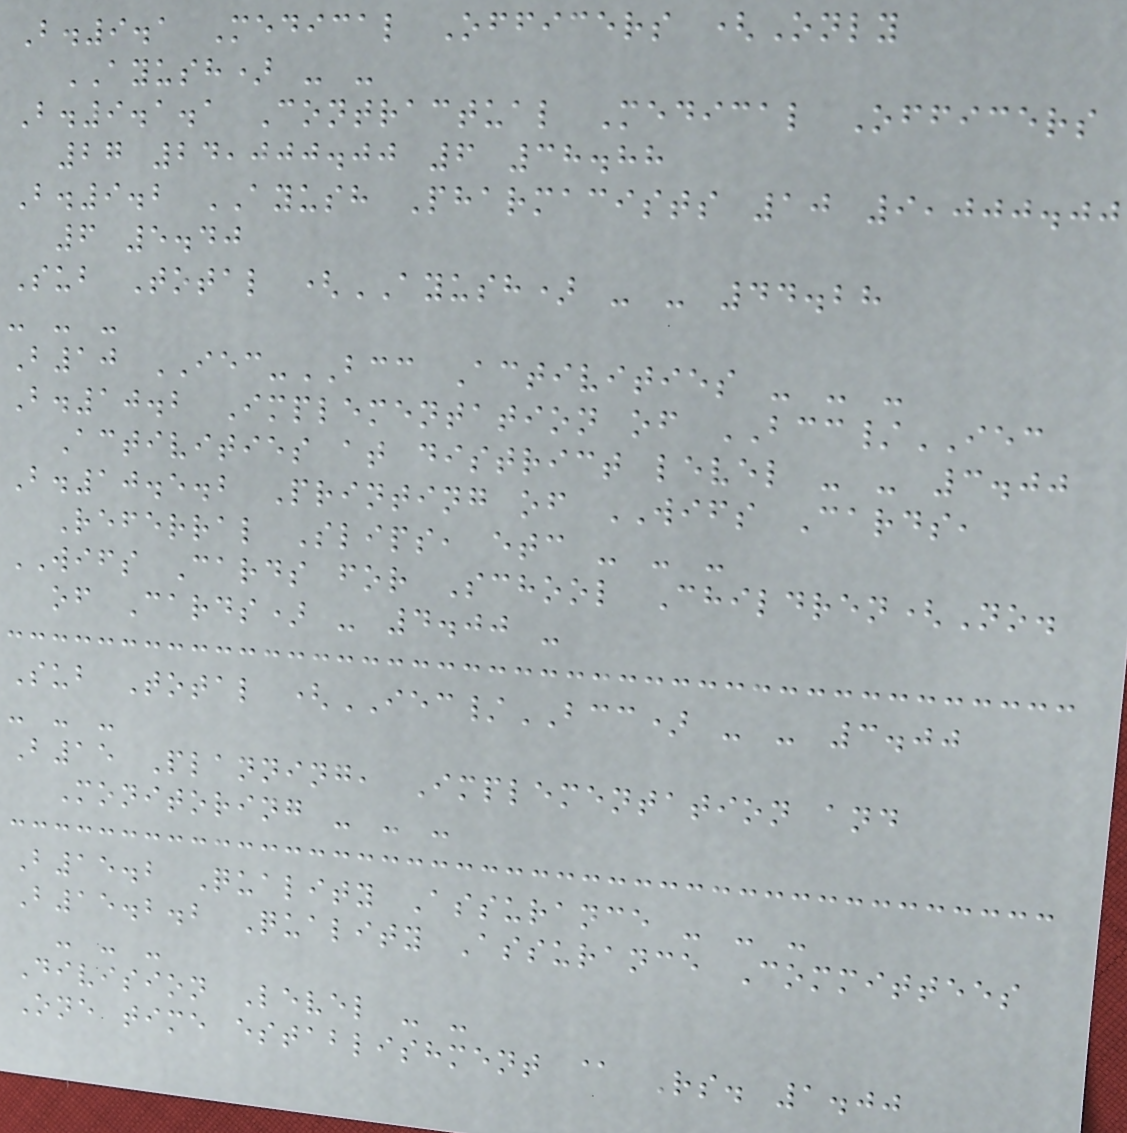B.9.1 Medical Officers (Only
AYUSH) - -
B.9.1.1 Contractual Medical Officers
27 24,000.00 6 38.88
B.9.2 AYUSH Pharmacists 10 9,000.00
6 5.40
Sub Total (AYUSH) - - 44.28
- - -
B10 IEC-BCC Activities - - -
B.10.2 Implementation of BCC/IEC
Activities at district level - - 3.00
B.10.5.2 Printing of WIFS Cards,
Referral Slips, etc - - -
WIFS Cards for School Children(No.
of Cards) - 4.00 -
Sub Total (IEC/BCC) - - 3.00
- - -
B15 Planning, Implementation and
Monitoring - - -
B15.2 Quality Assurance - - -
B15.2.2 Quality Assurance Committees
- - -
Division Level - -
One time establishment @ Rs. 1.00
